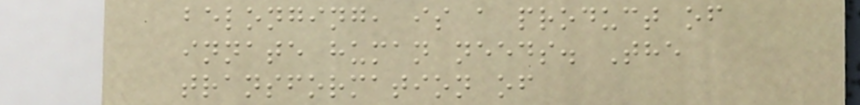belonging, is a product of
innate human needs. The
transformation of
